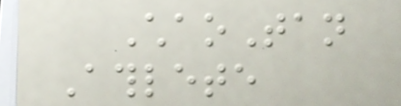ChaoTan
Athlete
